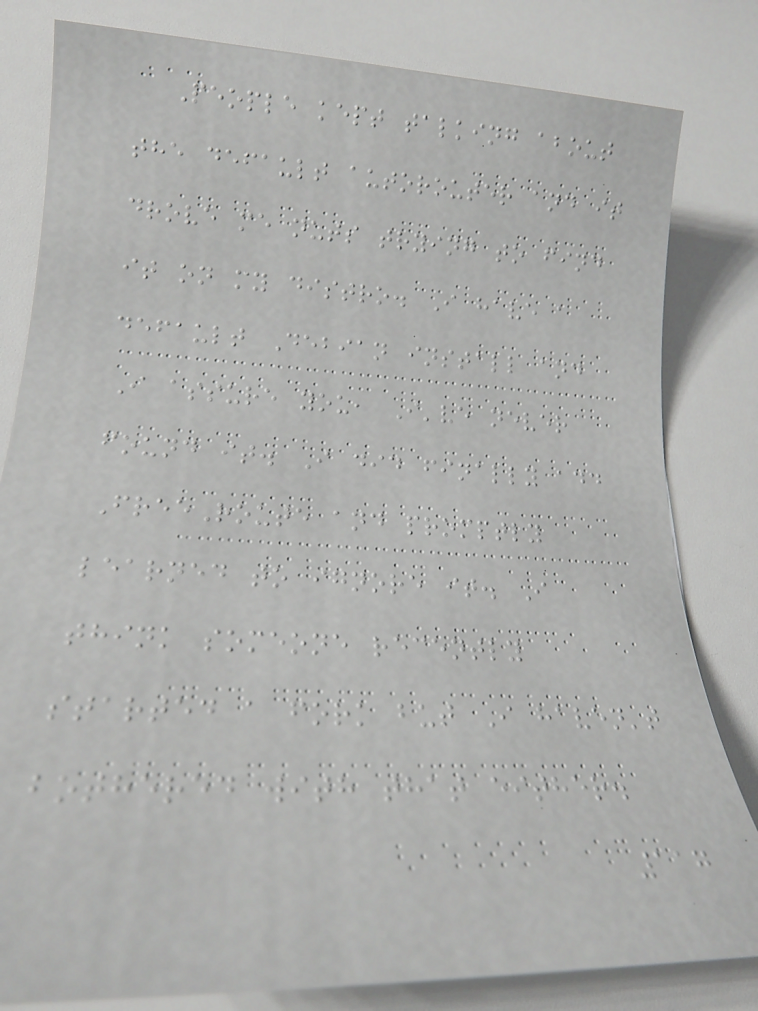People kept talking about
the default autorouter and it
drove me nuts trying to find
it on my distro. I have a
default Debian install and
I assure you, I've never
found it. I did finally add
FreeRoute and promptly
learned to ignore it. I
think someone recently
started a fork but I haven't
bothered with that either.
117
